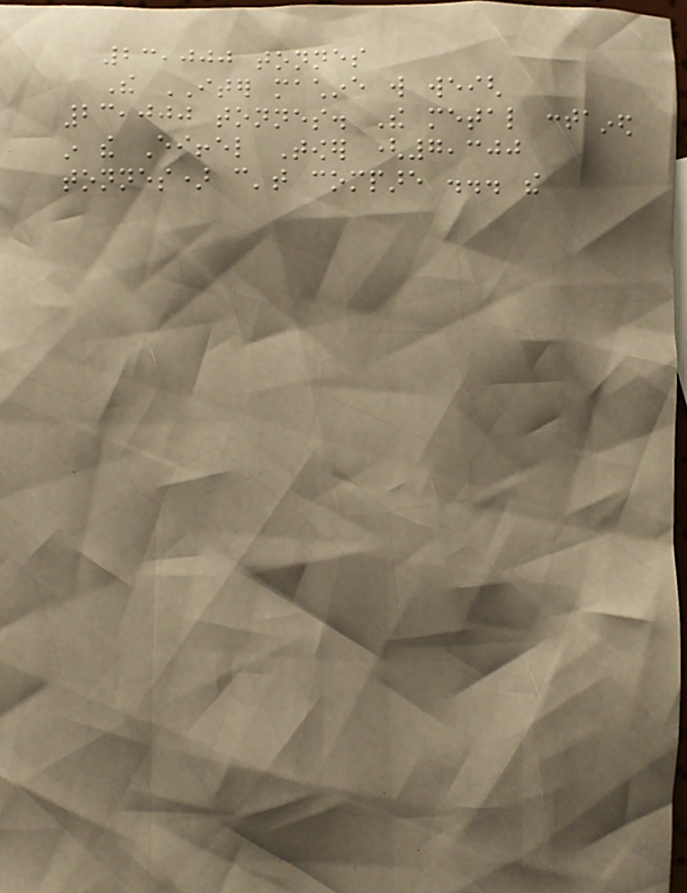23,000 tonnes
The ITER machine will weigh
23,000 tonnes. The metal contained
in the Eiffel Tower (7,300
tonnes) can't compare ... the
